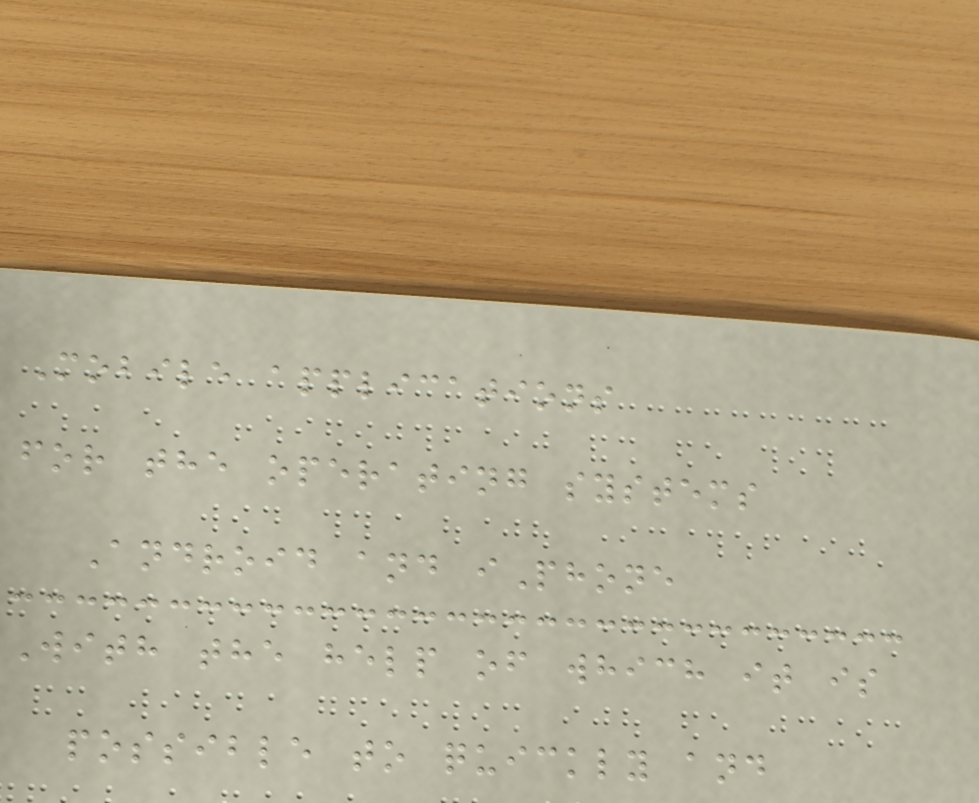Mobile applications
for the operating systems
Android and iPhone
With the help of which it is
possible to quickly and
